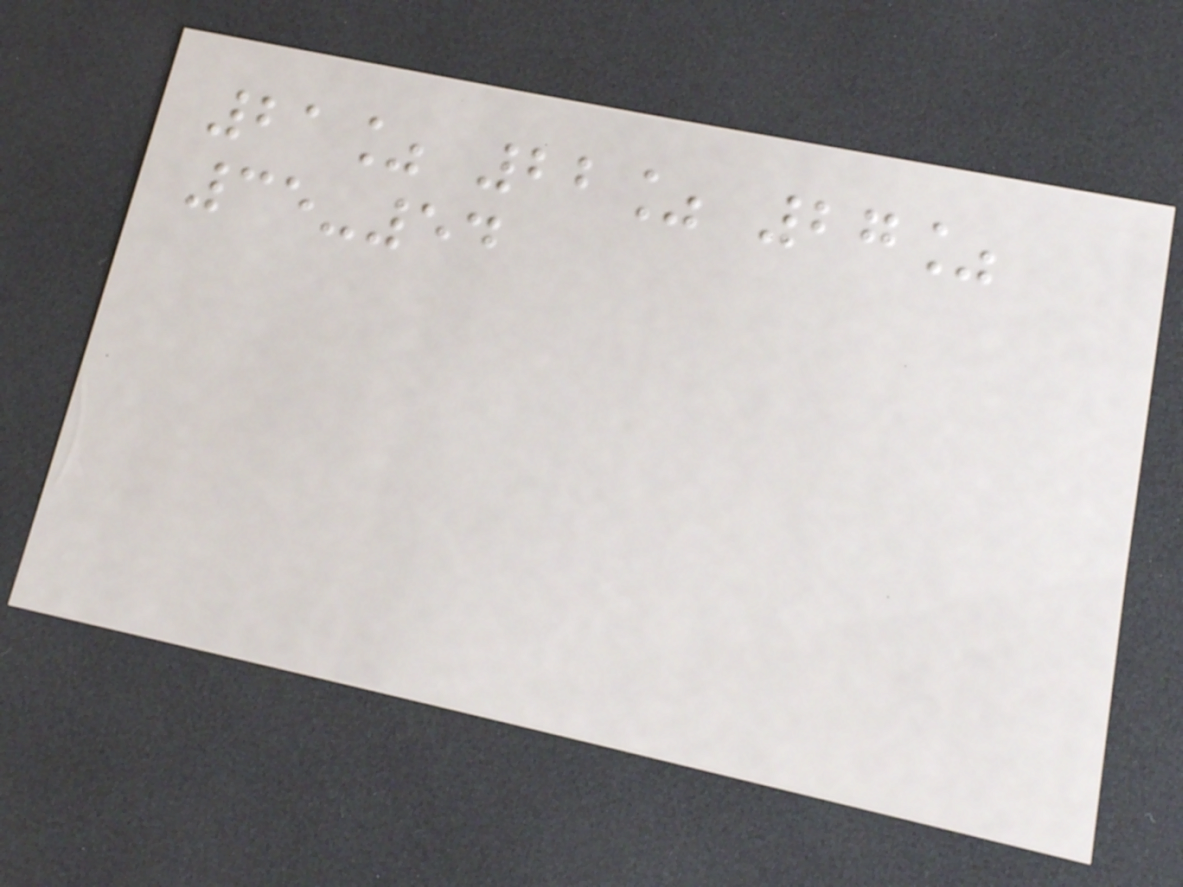21% 22% 27%
35-54
